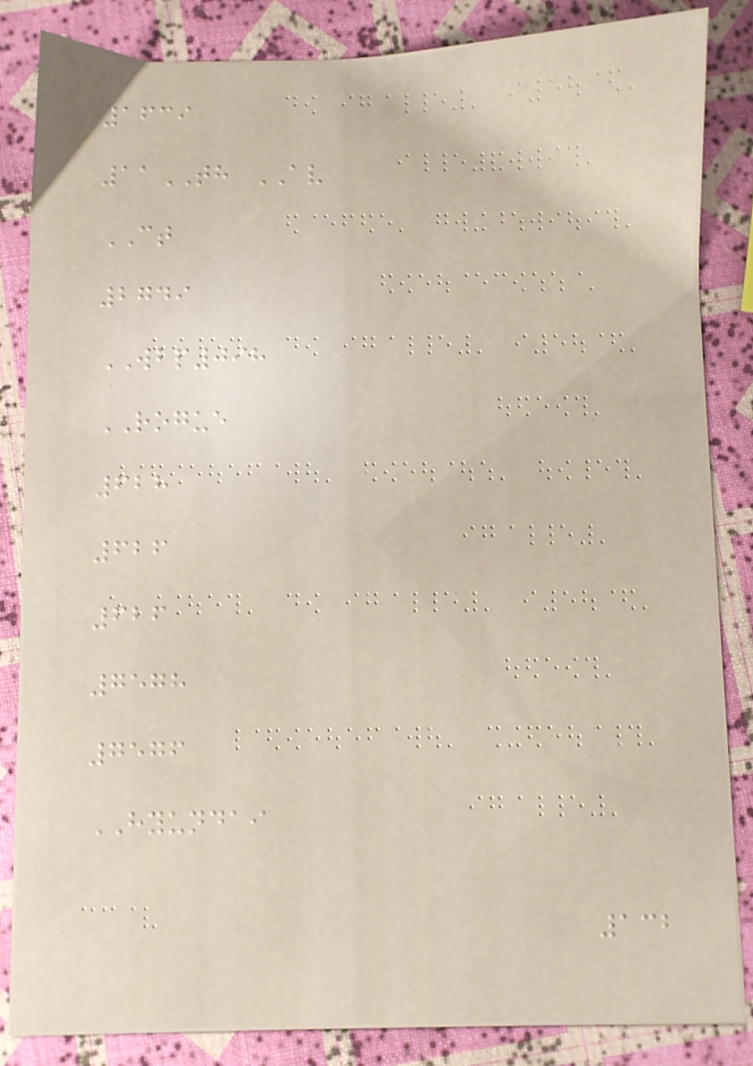1639
11TH AV
CT
2749
WBP098
ROGUE
628
626
626
7578
7576
HYUNDAI
132
